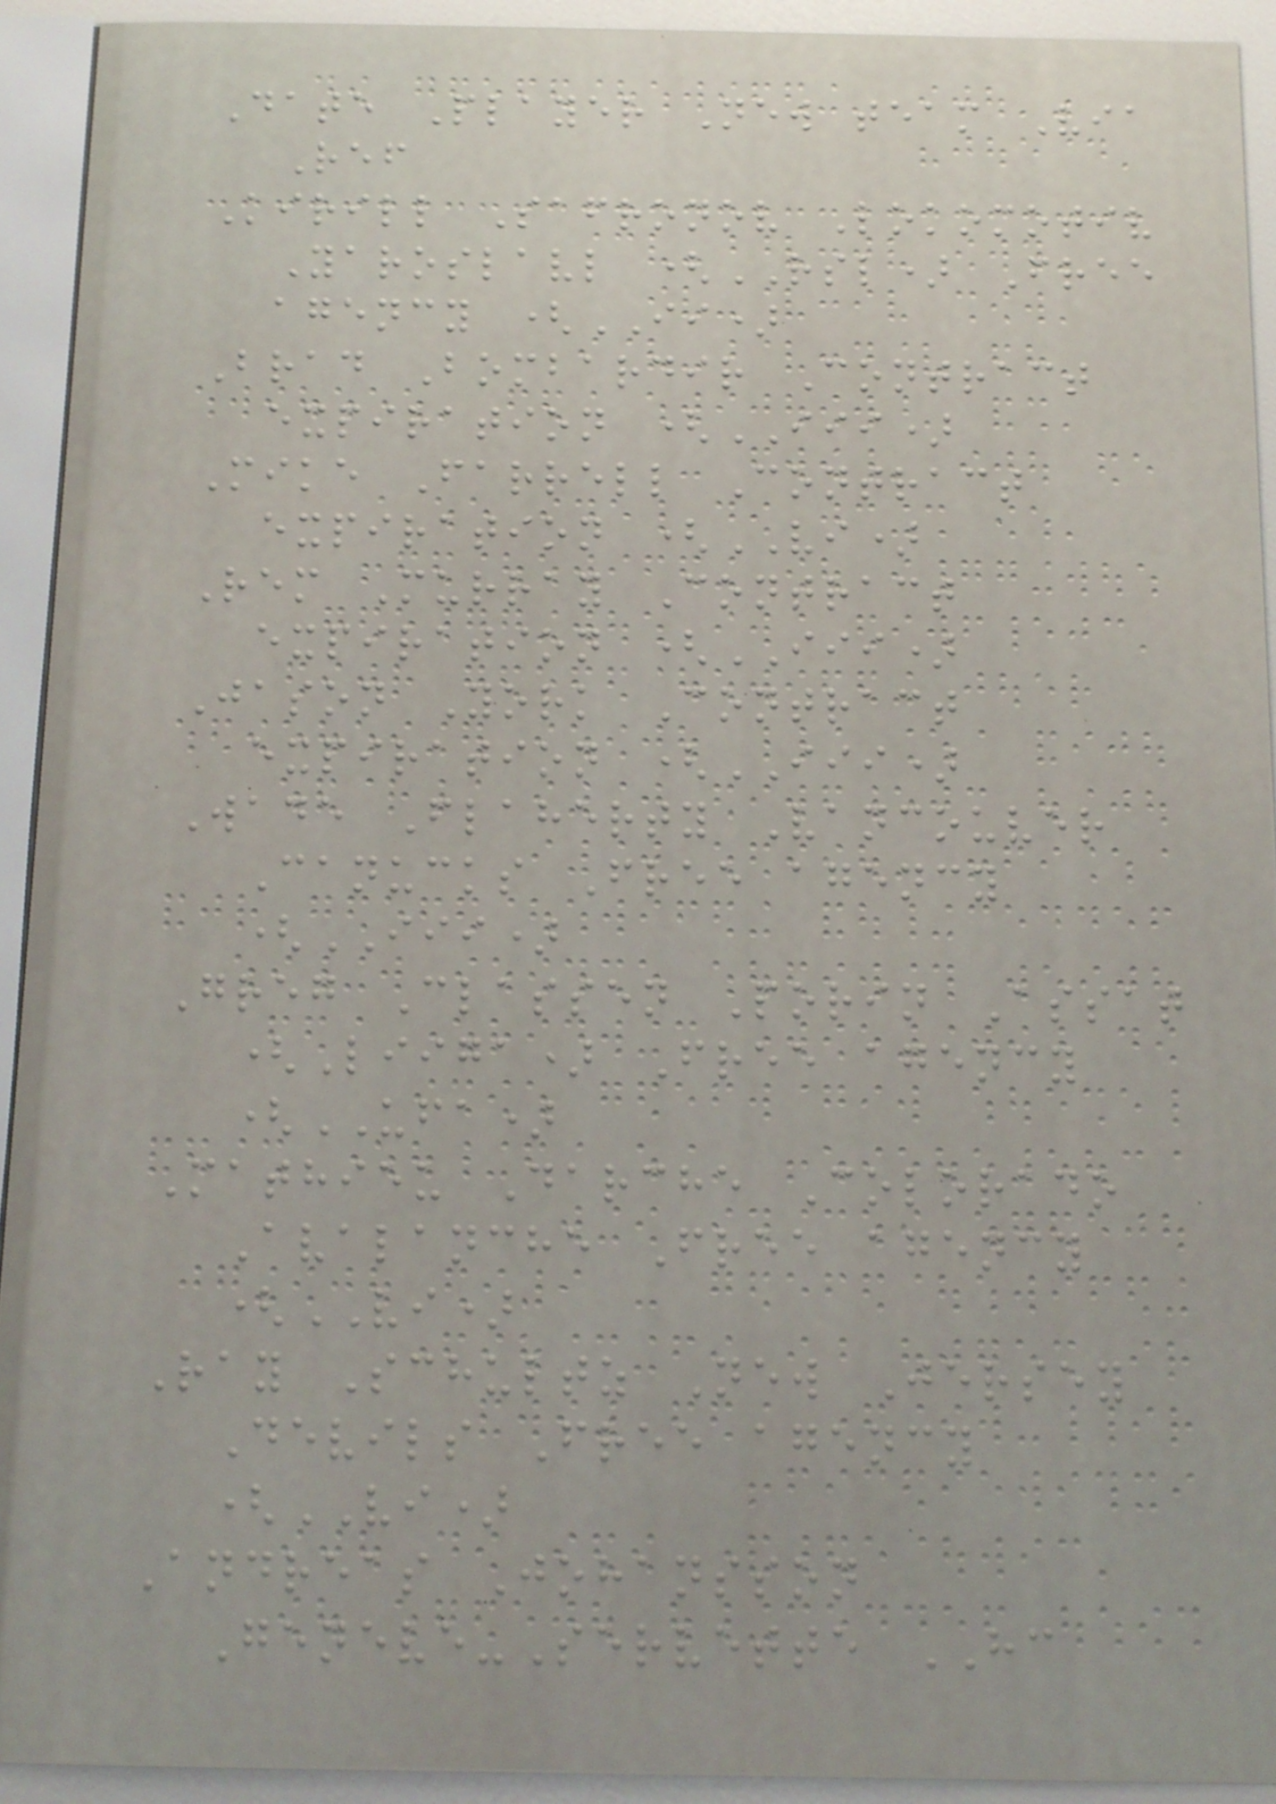Date Player New team Via
Ref
Kirill Safronov Lokomotiv
Yaroslavl (RSL) Free
agency (II)
Brad Bombardir Contract
expiration (III)
Mike Farrell Contract
expiration (VI)
Rem Murray Contract
expiration (III)
Jason York Contract
expiration (III)
Wade Flaherty Vancouver
Canucks Free agency
(III)
Greg Classen Porin Assat
(Liiga) Free agency
(UFA)
Mathieu Darche Colorado
Avalanche Free agency
(VI)
Ray Schultz New Jersey
Devils Free agency
(VI)
Andreas Johansson
Geneve-Servette HC
